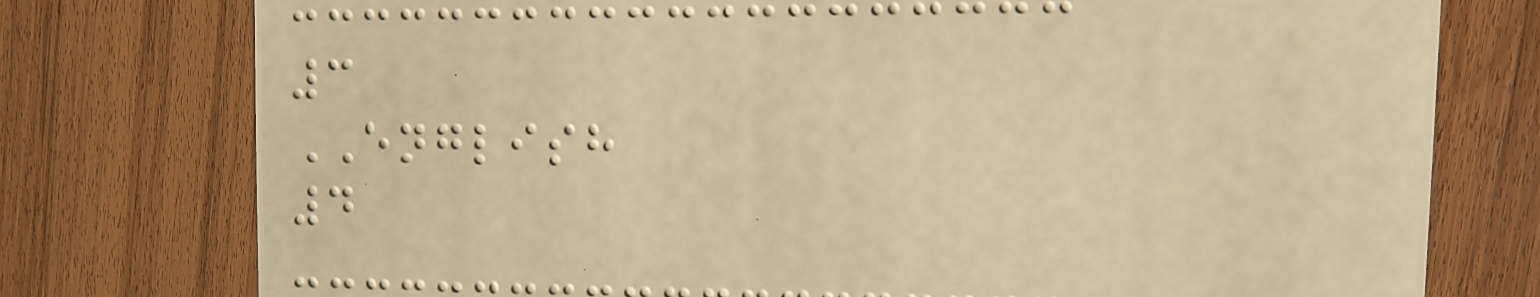3
ENGLISH
4
